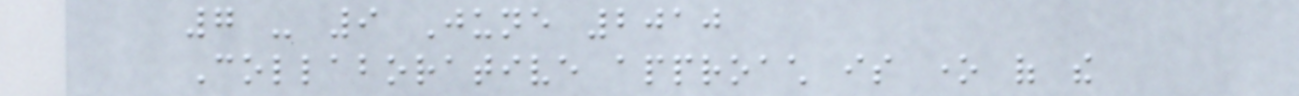7 - 9 June 2010
Collaborative approach is one of the
